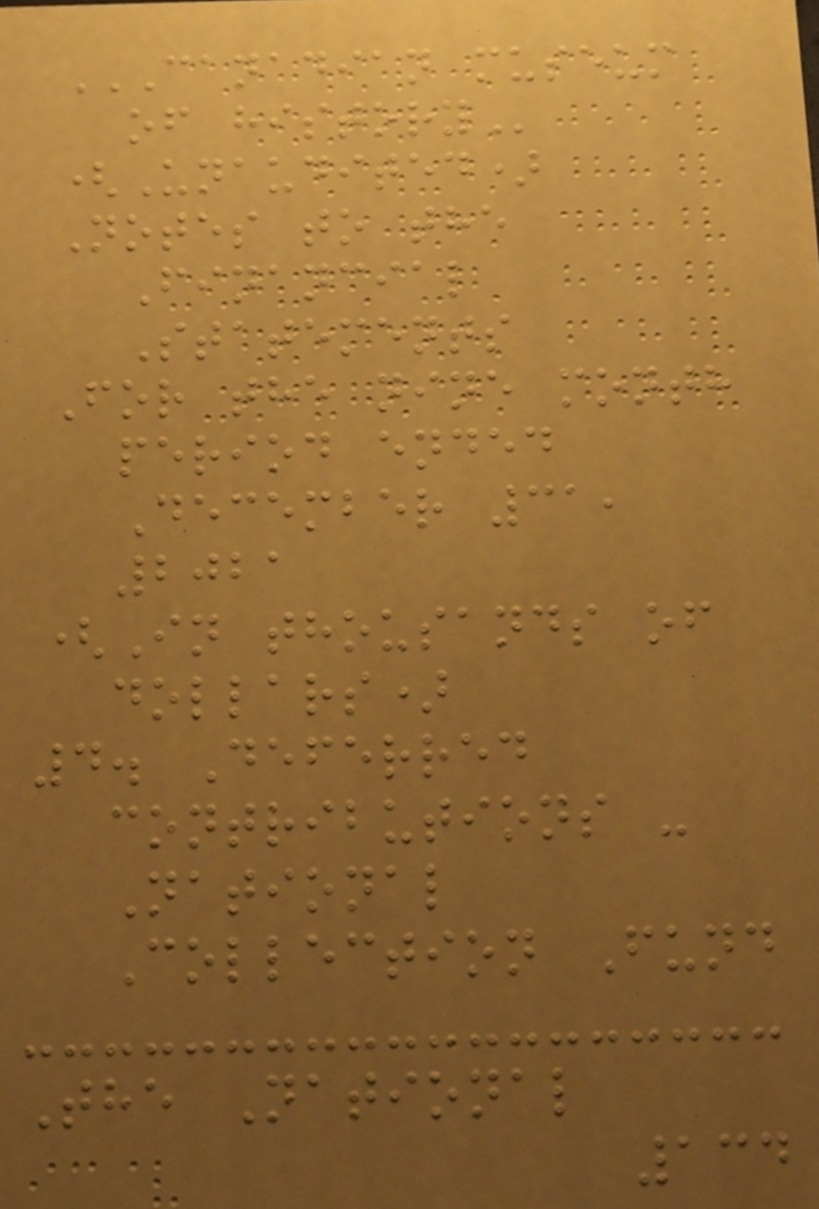CANADIAN MUSEUM
OF HISTORY
(Unaudited)
Notes to the
Financial
Statements
For the nine month
period ended
December 31,
2021
(In thousands of
dollars)
4. Deferred
contributions -
National
Collection Fund
The National
134
